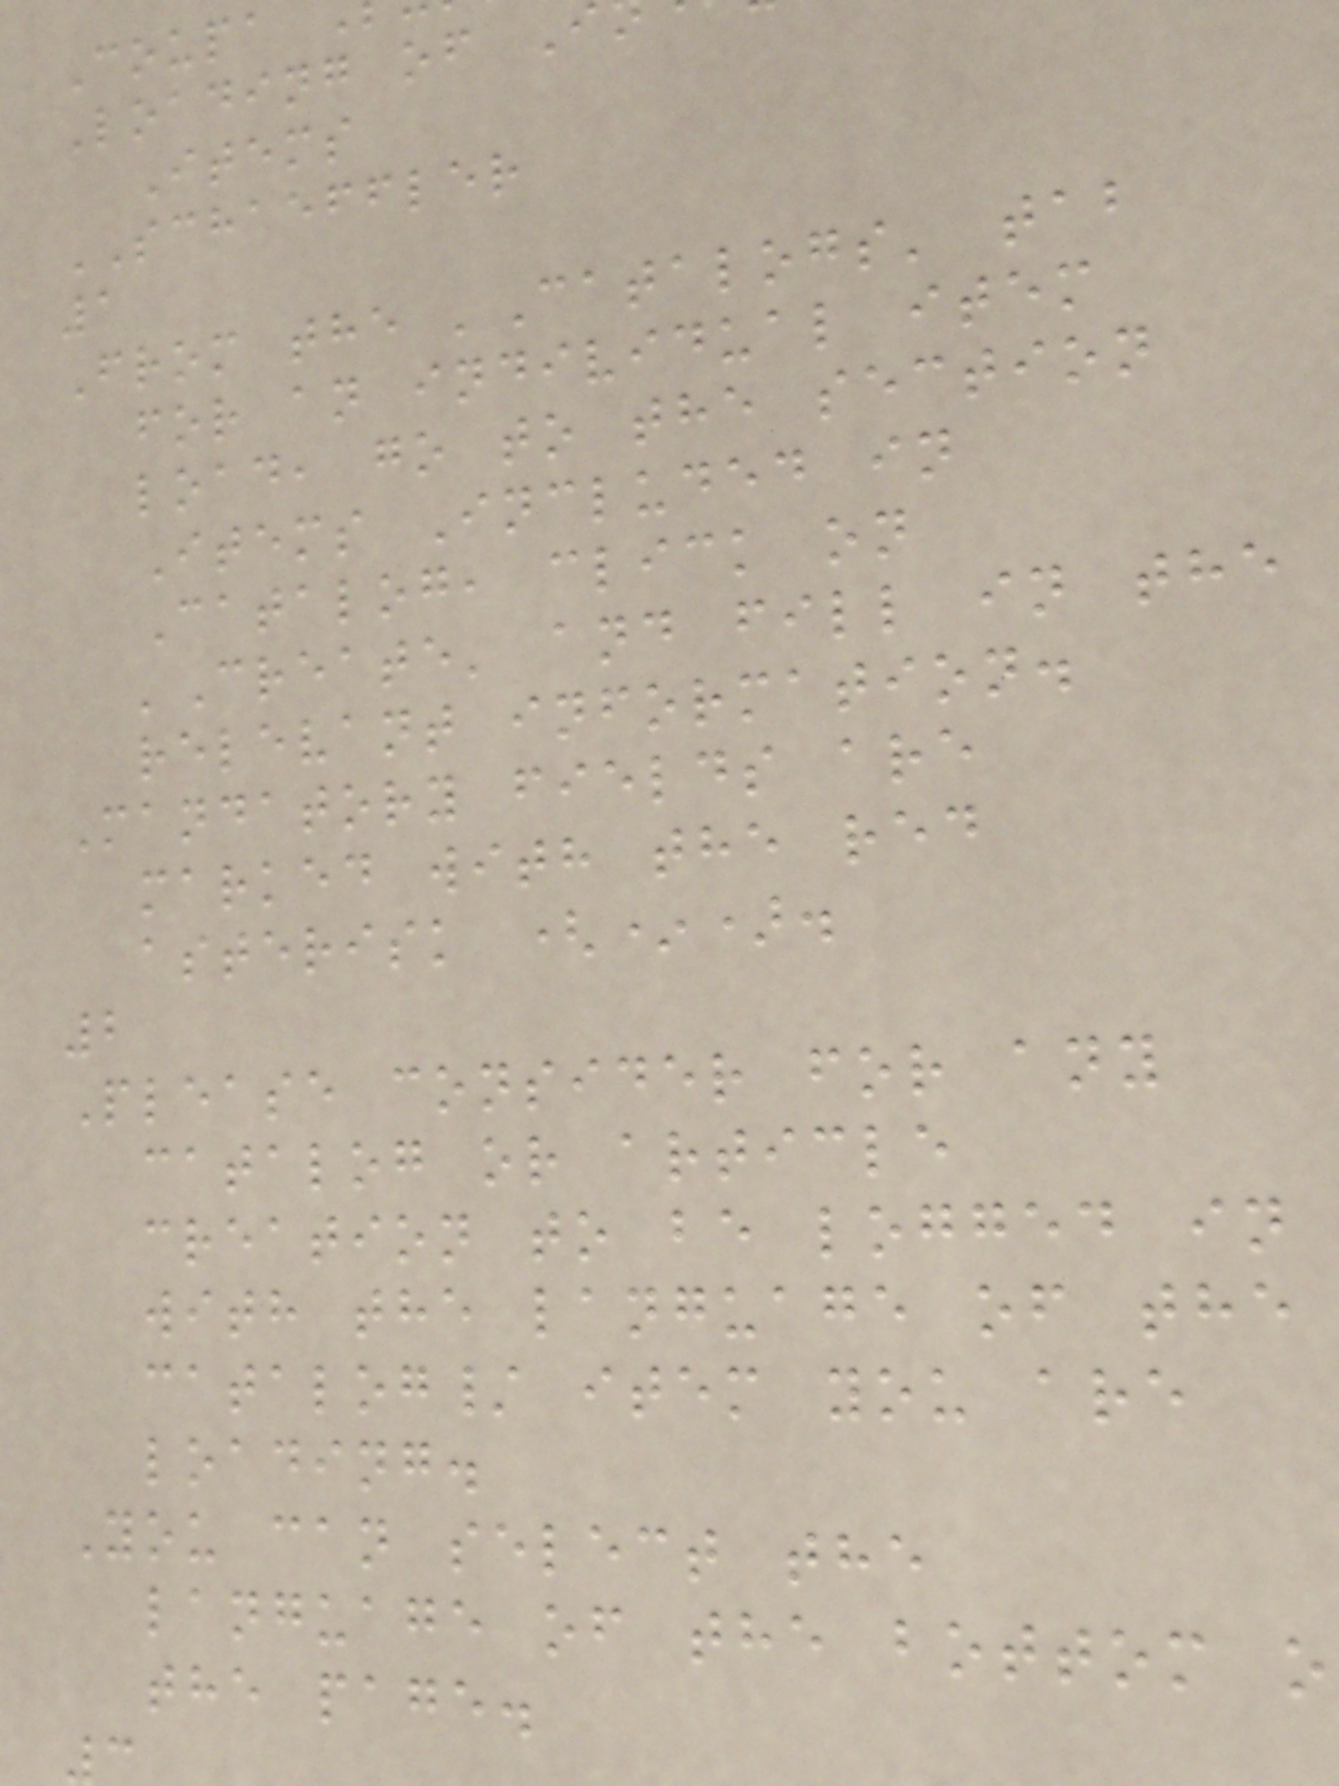Coupa
Loading of I
Items
SCHAEFFLER
1
From the 'Catalogs' tab
for an individual item
load, go to the section
Items Included in
Catalog, click on
'Create' and fill in the
relevant information.
Mandatory fields are
marked with the red
asterisk (*).
2
Please consider for any
catalog or article
creation to be logged in
with the language of the
catalog/ item you are
loading.
You can select the
language of the bottom o
the page.
